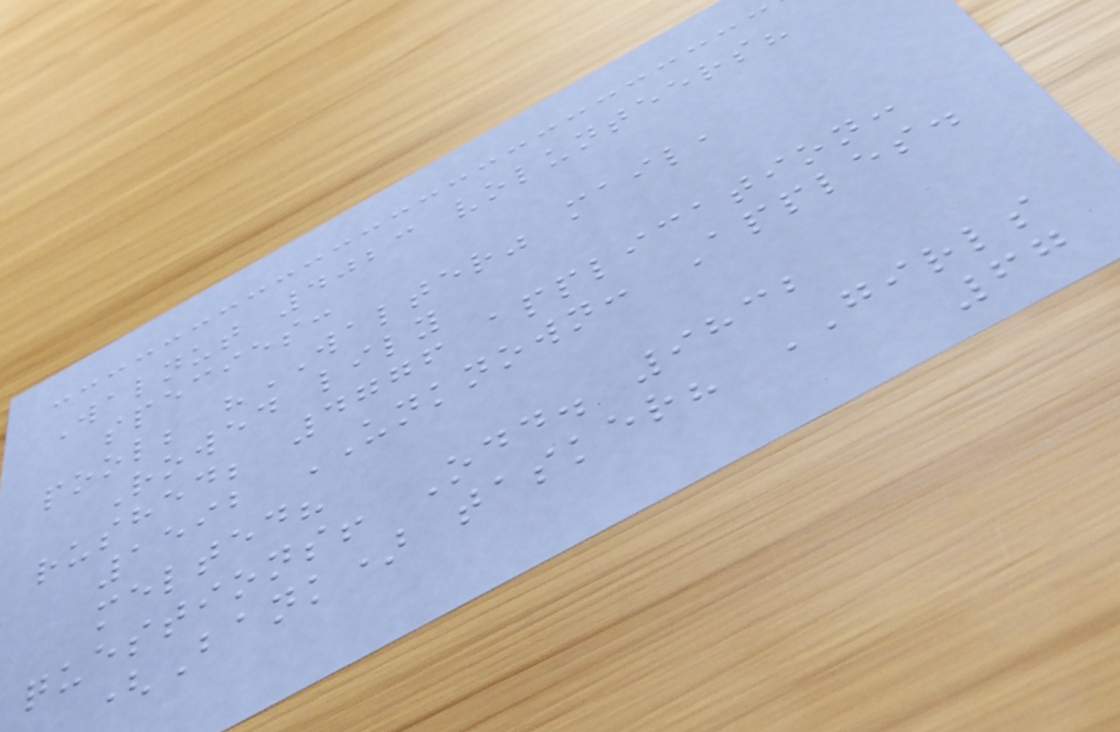Walnut 4023 volunteers?
species:
pool; "WALTER" mail,
Rowed lily
rushed; 4776 application:
1592 UNKNOWN: Apples.
melted?
questions! Odd. 9832
(Bank) tasker? GIRLS
67
